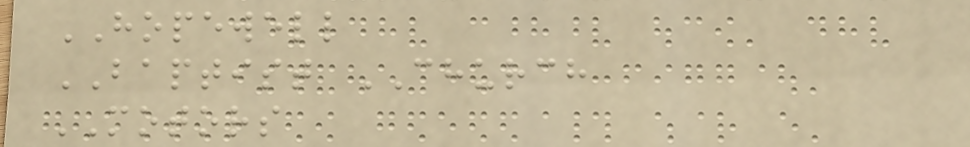HOPEWELL
BAPTIST CHURCH
MOTORS
